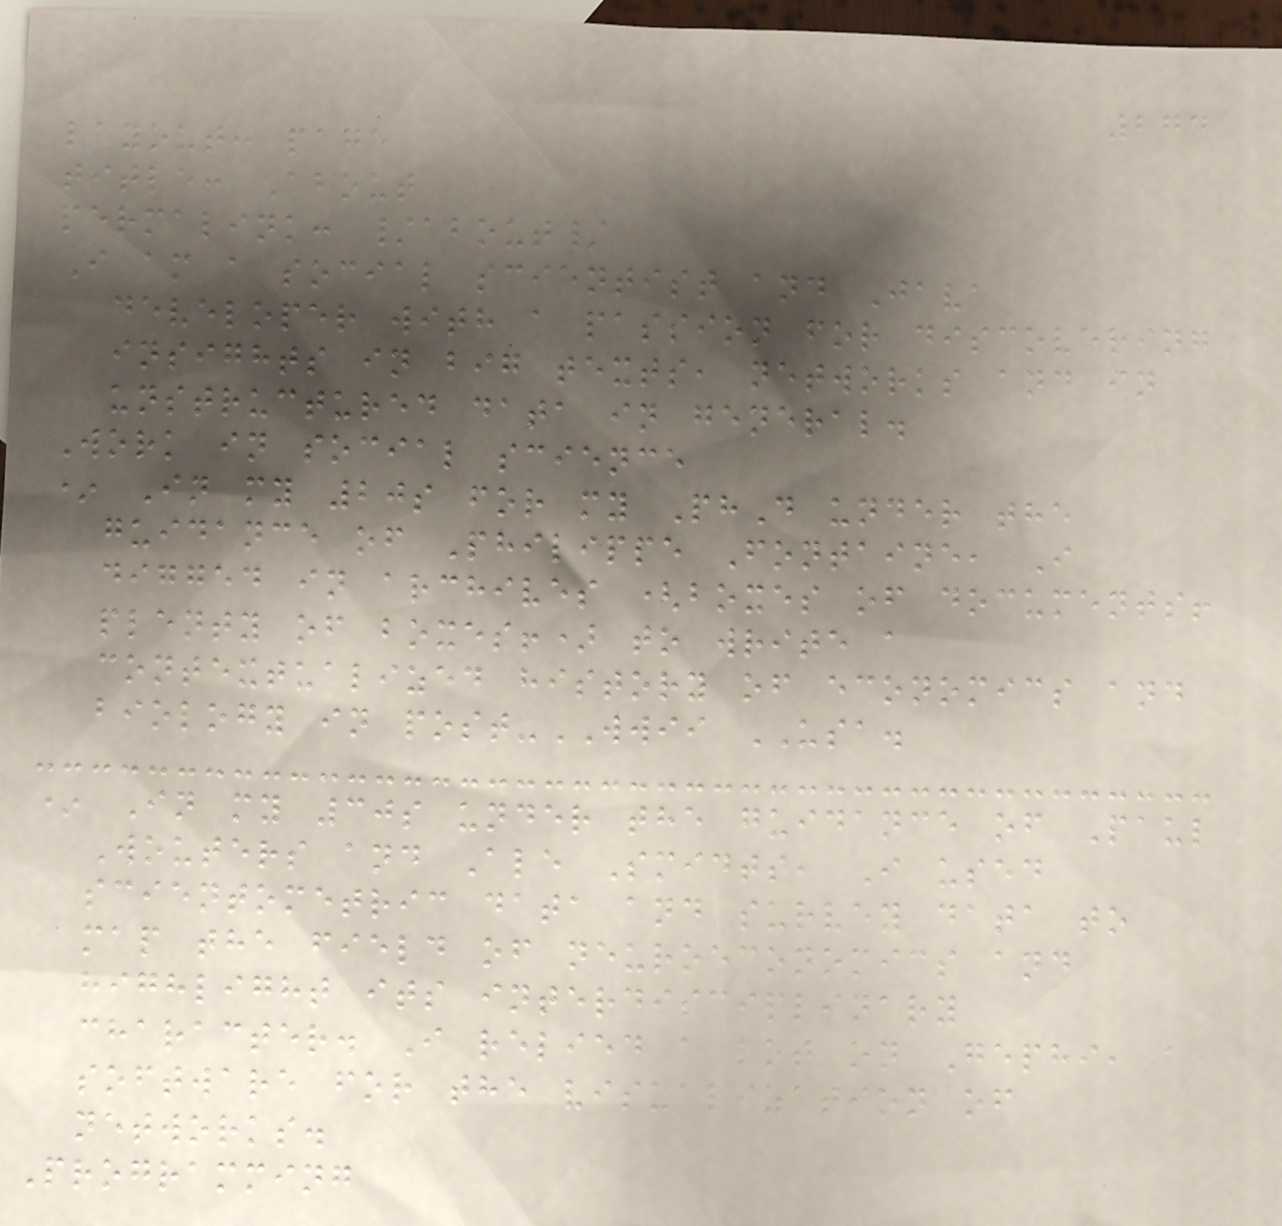274
layout: page
title: About
permalink: /about/
I am a social scientist and Java
developer with a passion for discovering
insights in big texts, networks and in
unstructured data in general.
Work in social science
* In my 20s for my PhD under the
guidance of Philippe Fontaine, I
digged in archives (boxes of documents!
plenty of boxes!) to write a
contextualized history of economics and
biology in post-WWII USA.
* In my 30s under the guidance of Paul
Wouters and Ale Smidts, I used
scientometric data and survey data to
map the field of neuroeconomics and
highlight its interdisciplinary
character. I relied a lot on Gephi, a
software for the visualization of
networks.
Programming
